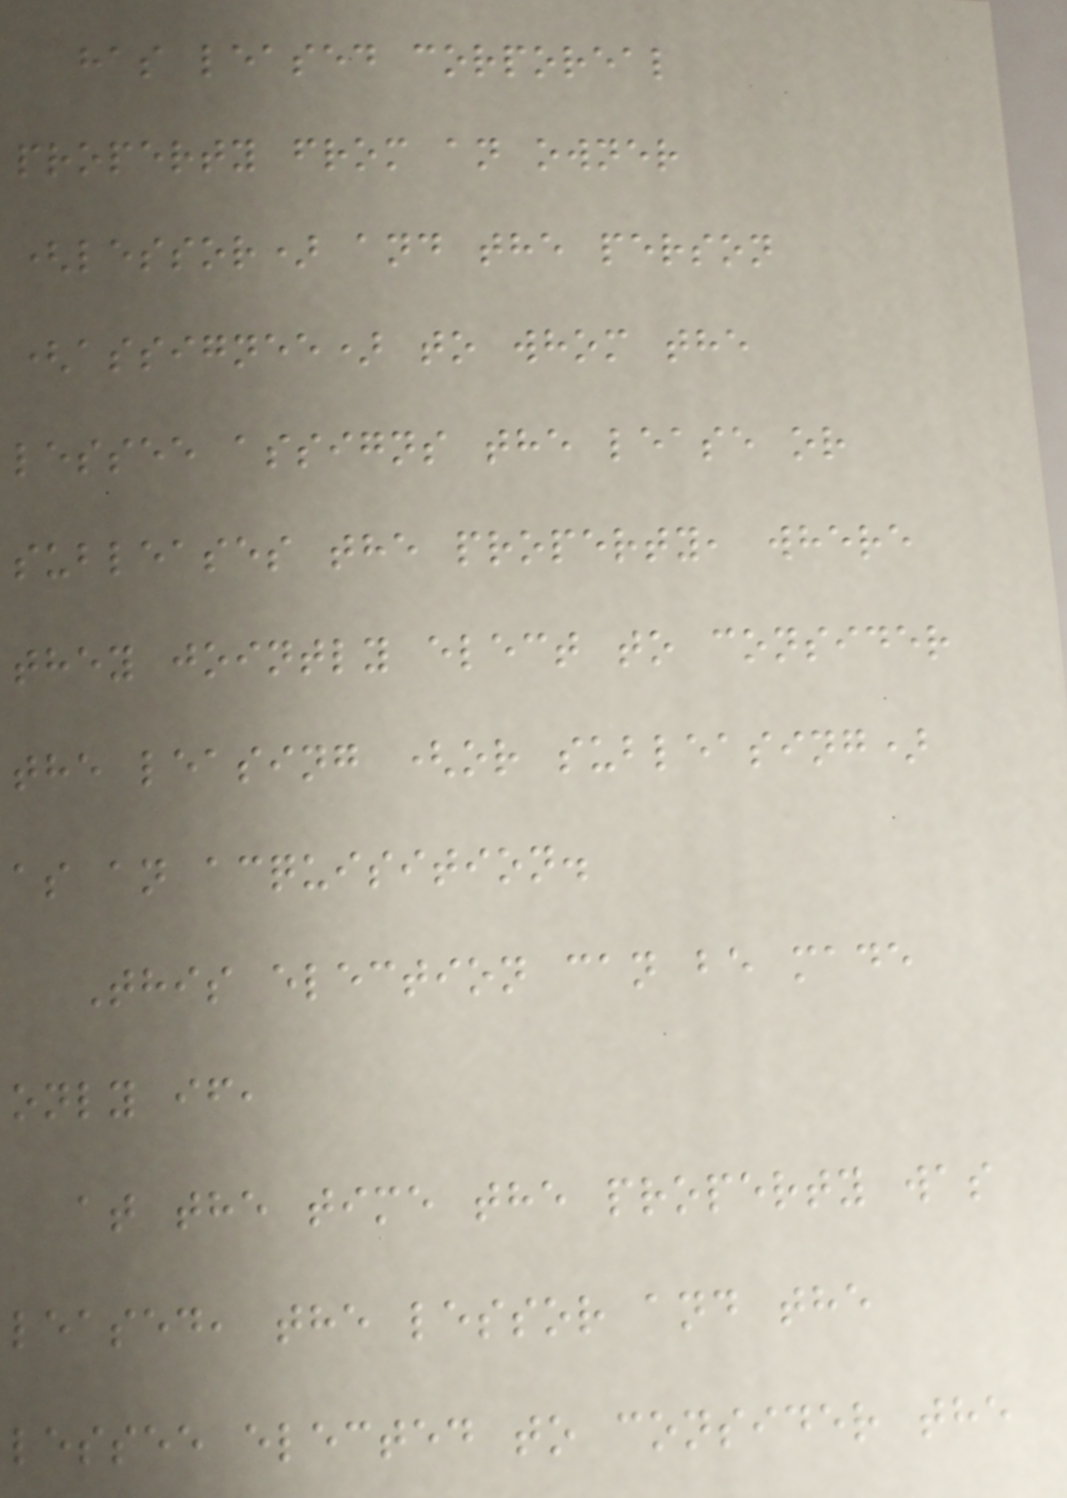has leased corporeal
property from an owner
(lessor) and the person
(assignee) to whom the
lessee assigns the lease or
subleases the property, where
they jointly elect to consider
the leasing (or subleasing)
as an acquisition.
This election can be made
only if,
at the time the property was
leased, the lessor and the
lessee elected to consider the
